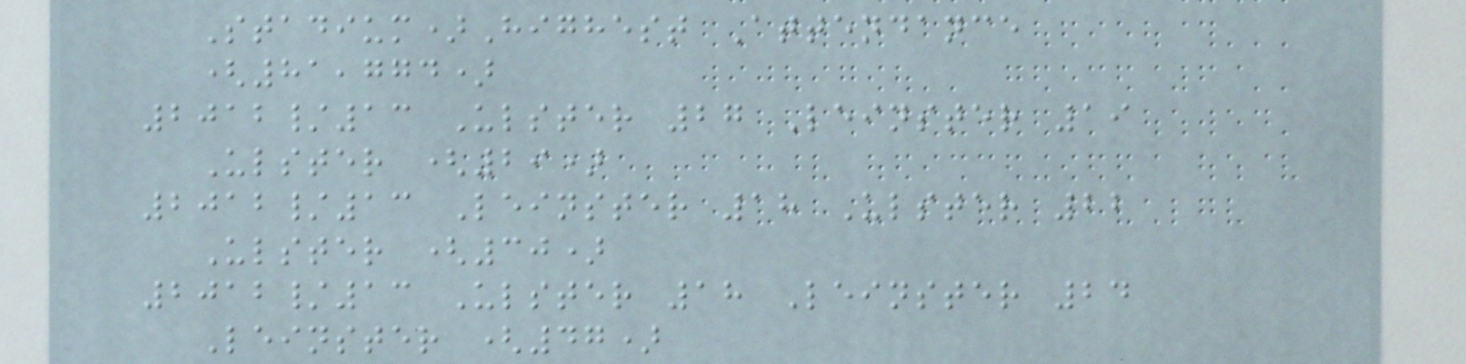Stadium)Highest Attendance
(81,774)
2012/13 Ulster 27 Leinster 19
Ulster (29)
2012/13 Leinster 18 Ulster 22
Ulster (30)
2012/13 Ulster 18 Leinster 24
Leinster (47)
